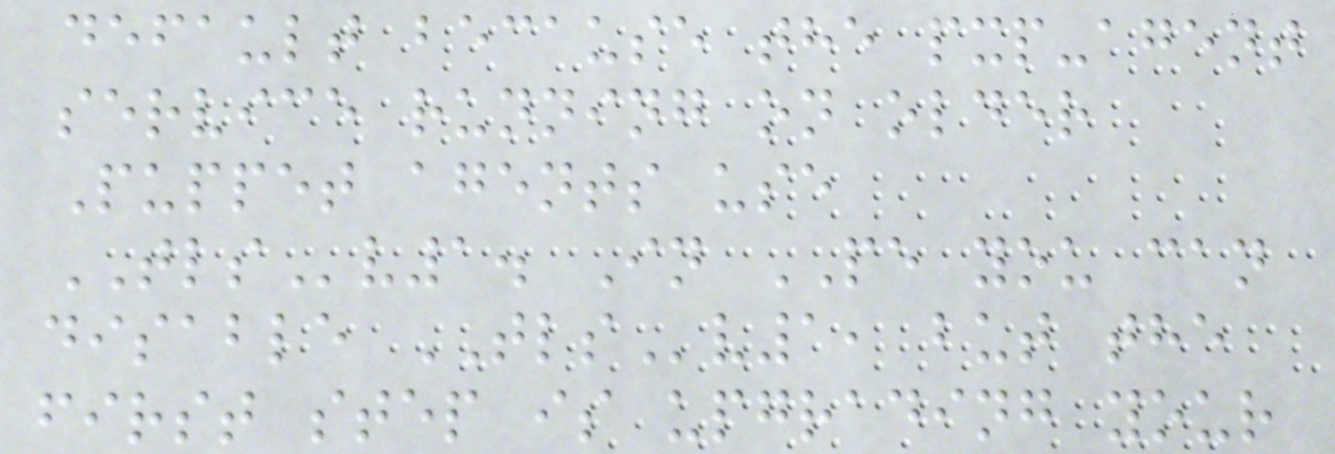default because the pxp-agent
service running on older
Puppet agents use
TLSv1. In PE you can
disable TLSv1, but the
first step is upgrading your
